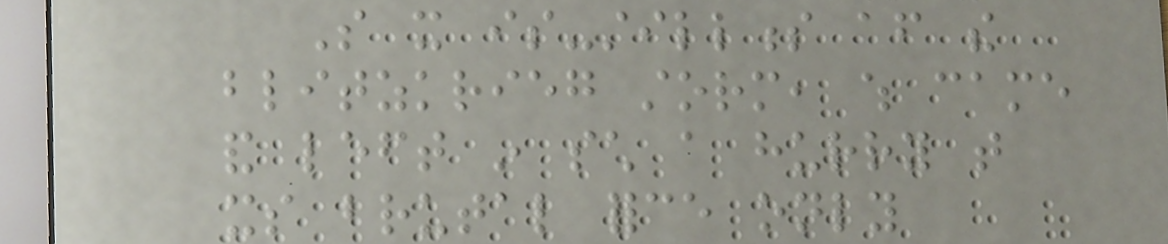So it is-stillness after the
blitzkrieg storm, which came
and left in such a hurry that
its brutal force only
